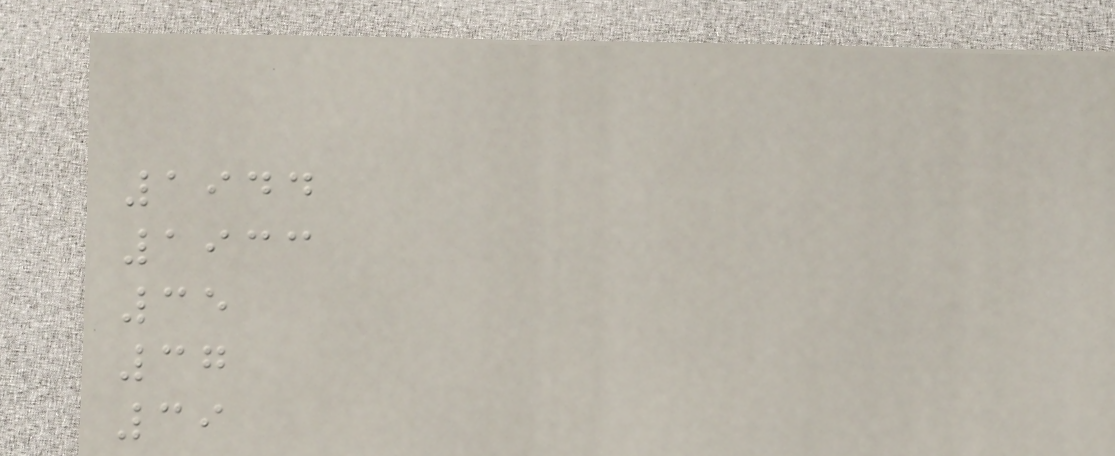1944
1933
35
37
39
